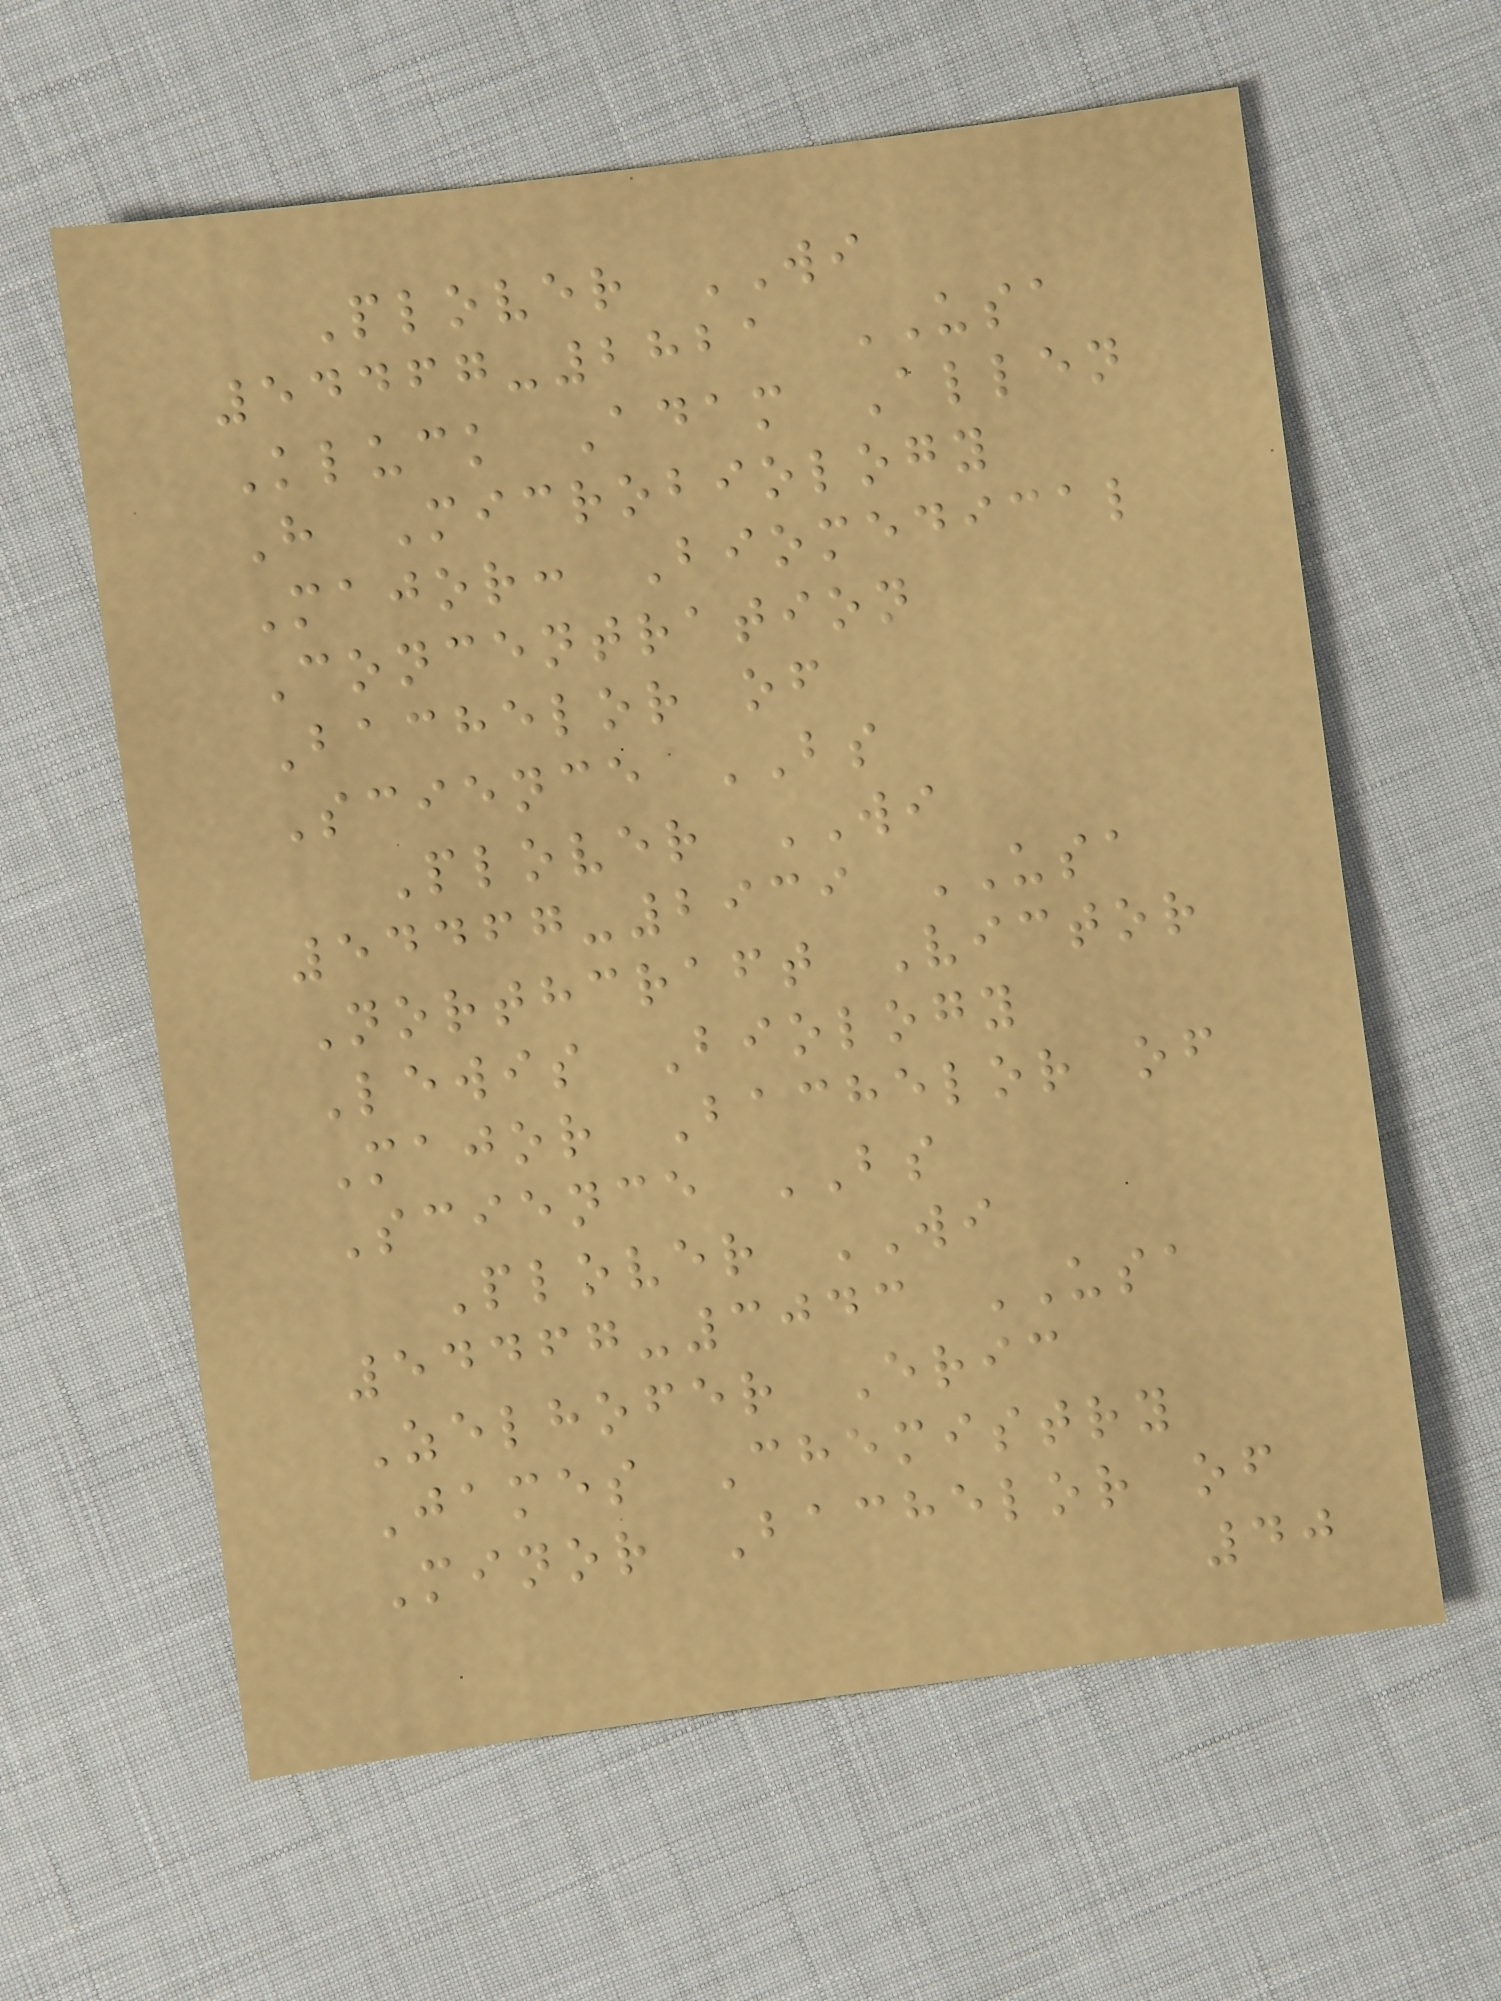Plover WI
54467-2821 USA
Kluck Adam Allen
H Microbiology
Major: Biomedical
Concentration
Bachelor of
Science BS
Plover WI
54467-2939 USA
Northcraft Victor
Lewis Biology
Major Bachelor of
Science BS
Plover WI
54467-3043 USA
Zelhofer Eric
James Chemistry
Minor Bachelor of
40
